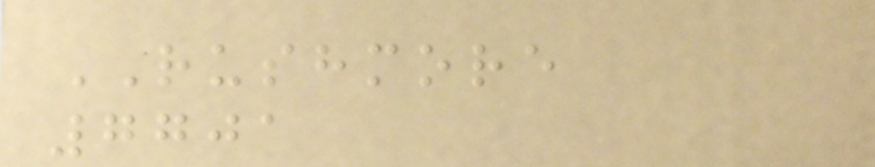RUSHMORE
7701
